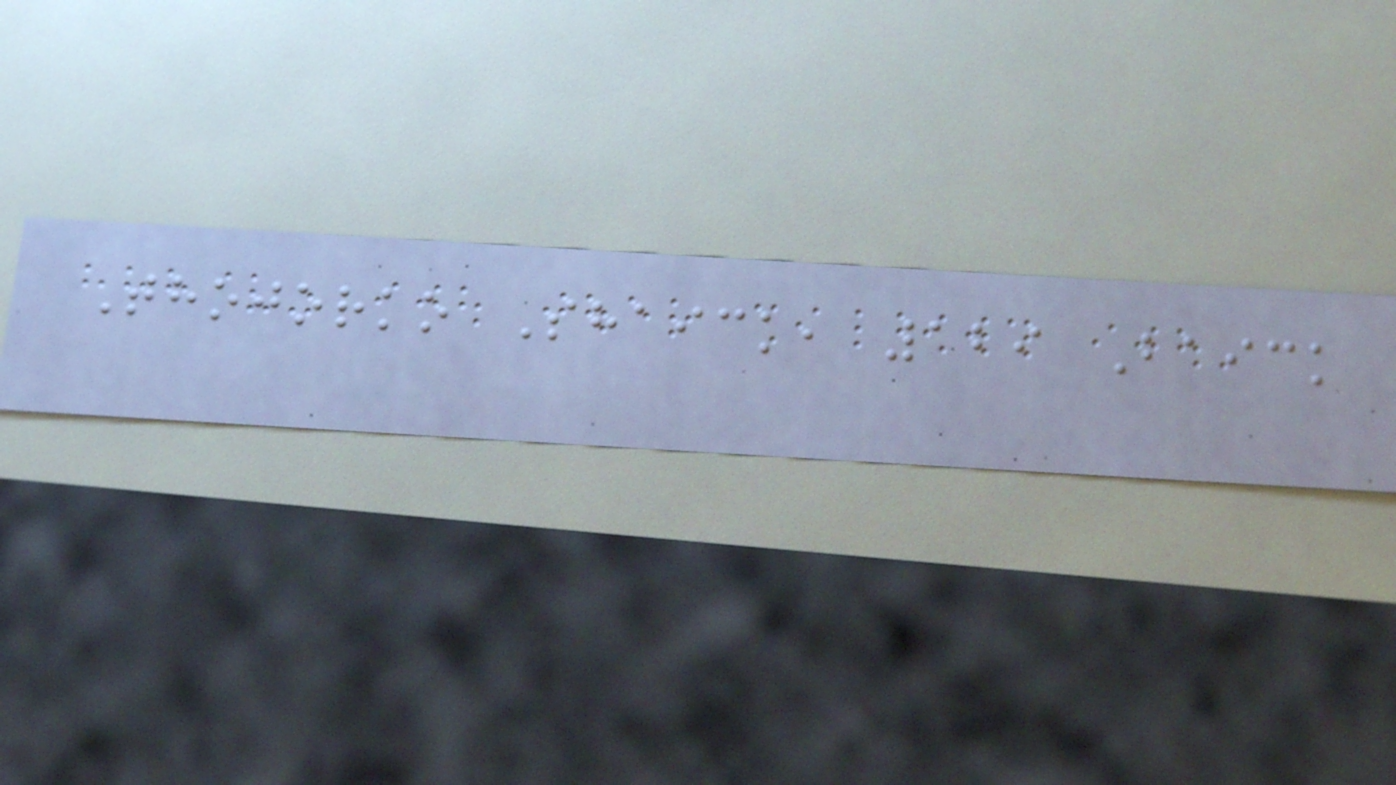Thojorko Shaick, 129 Baick
